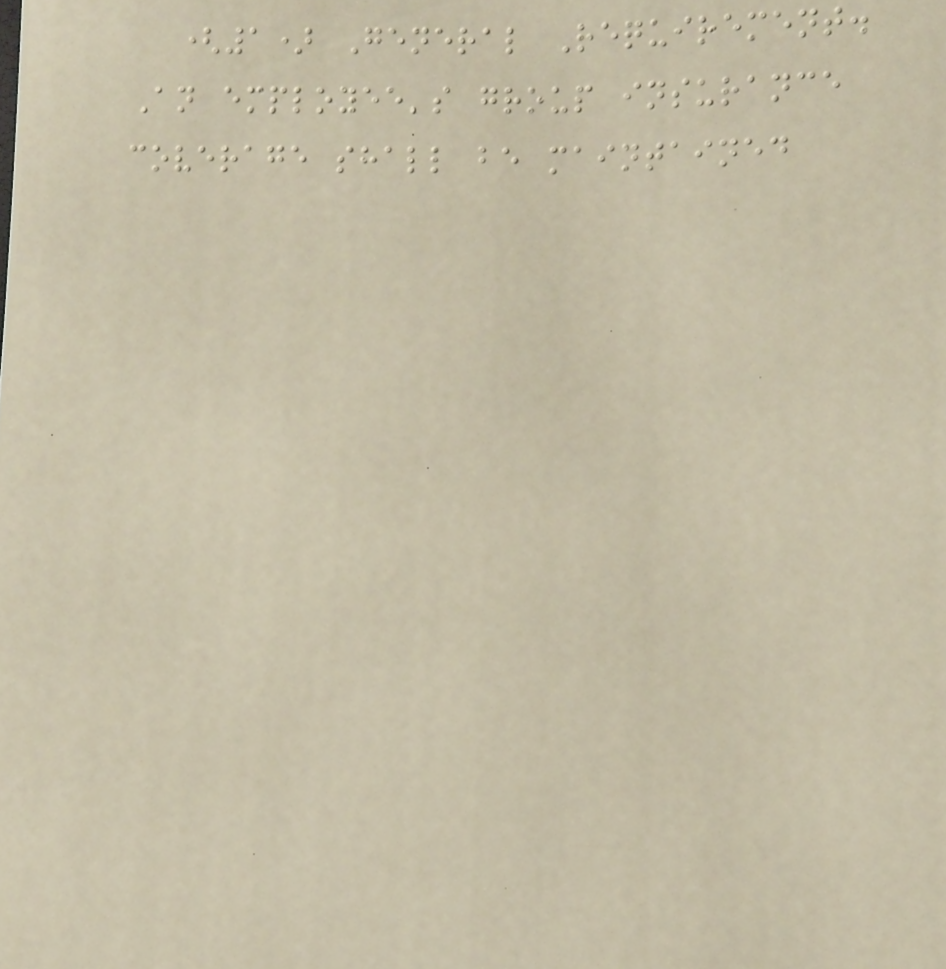(1) General Requirement.
An employee's group insurance
coverage shall be maintained
